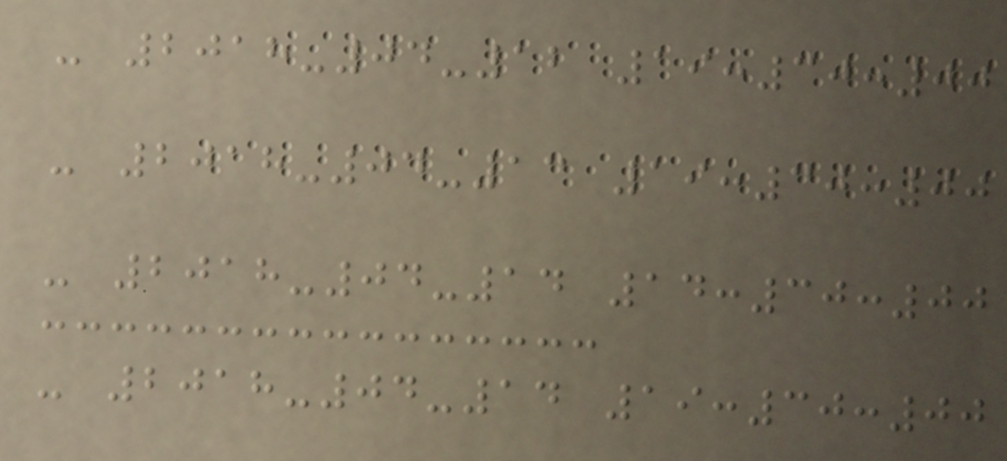- 2018-04-12 19:30:00
- 2018-04-13 19:30:00
- 2018-04-14 14:30:00
- 2018-04-14 19:30:00
